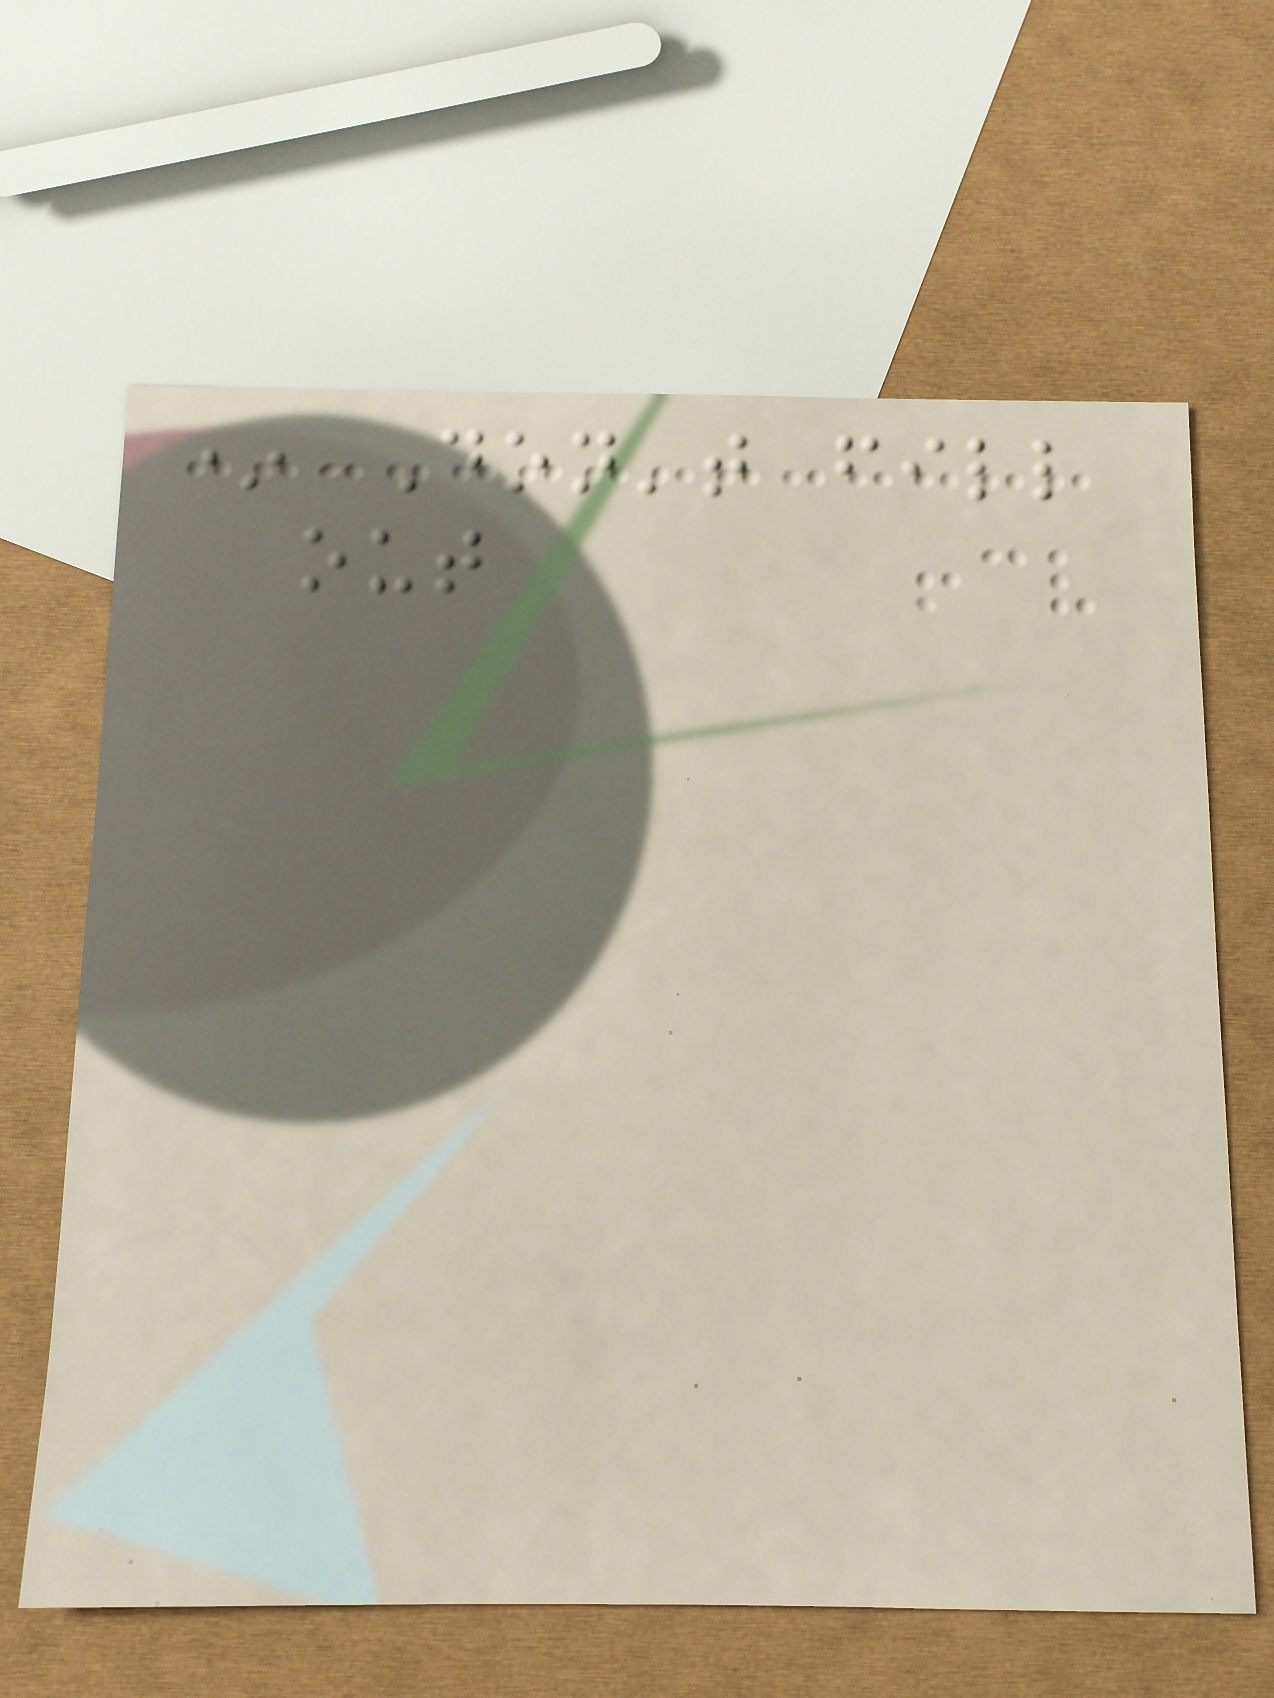* Don't fill
out
